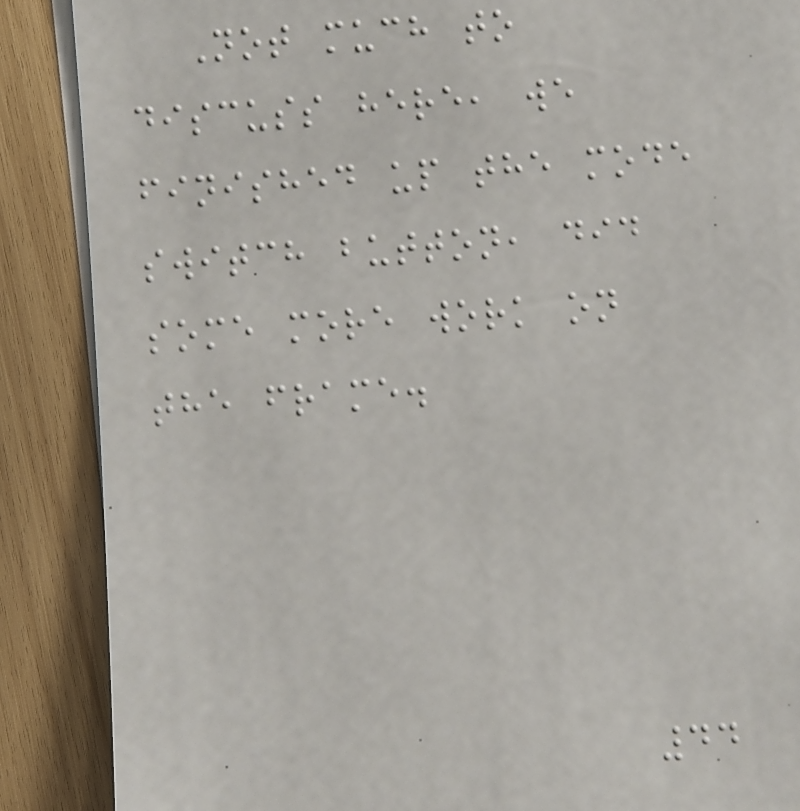Not much to
discuss here, we
finished up the mode
switch button, did
some more work on
the frame.
44
